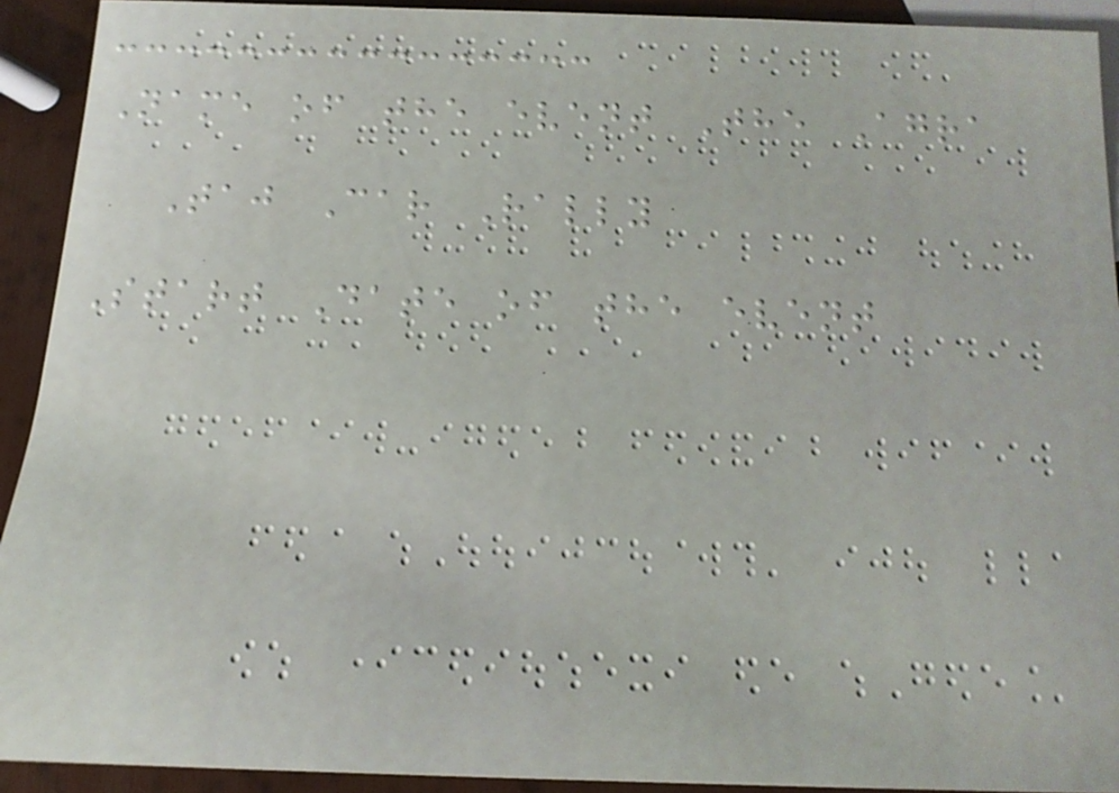Name of the event The Agra
Taj Car Rally
Start Date of the event
